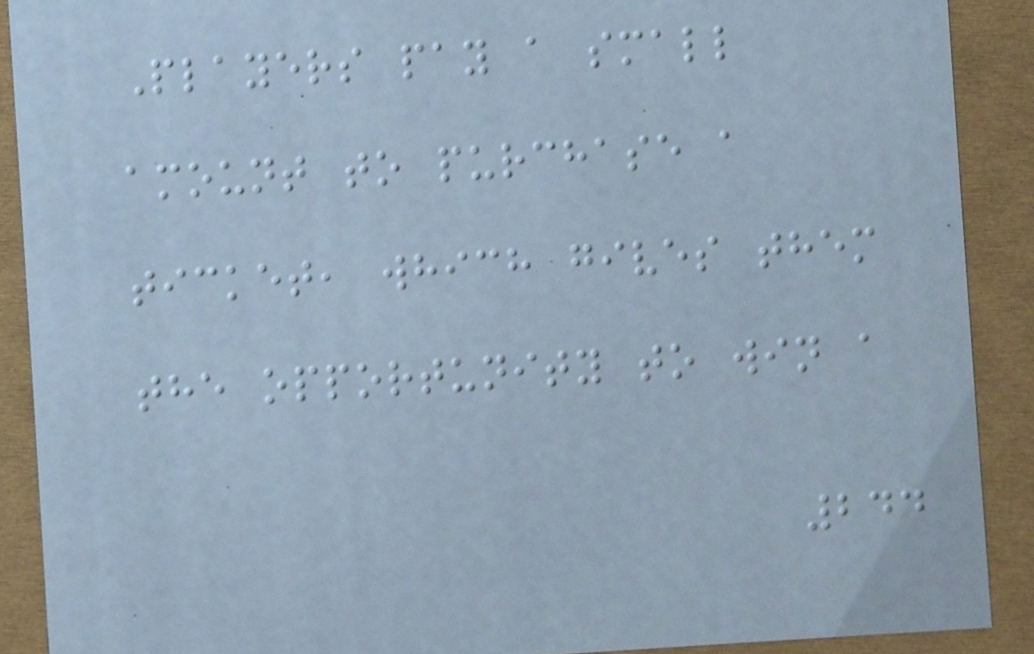Players pay a small
amount to purchase a
ticket, which gives them
the opportunity to win a
244
